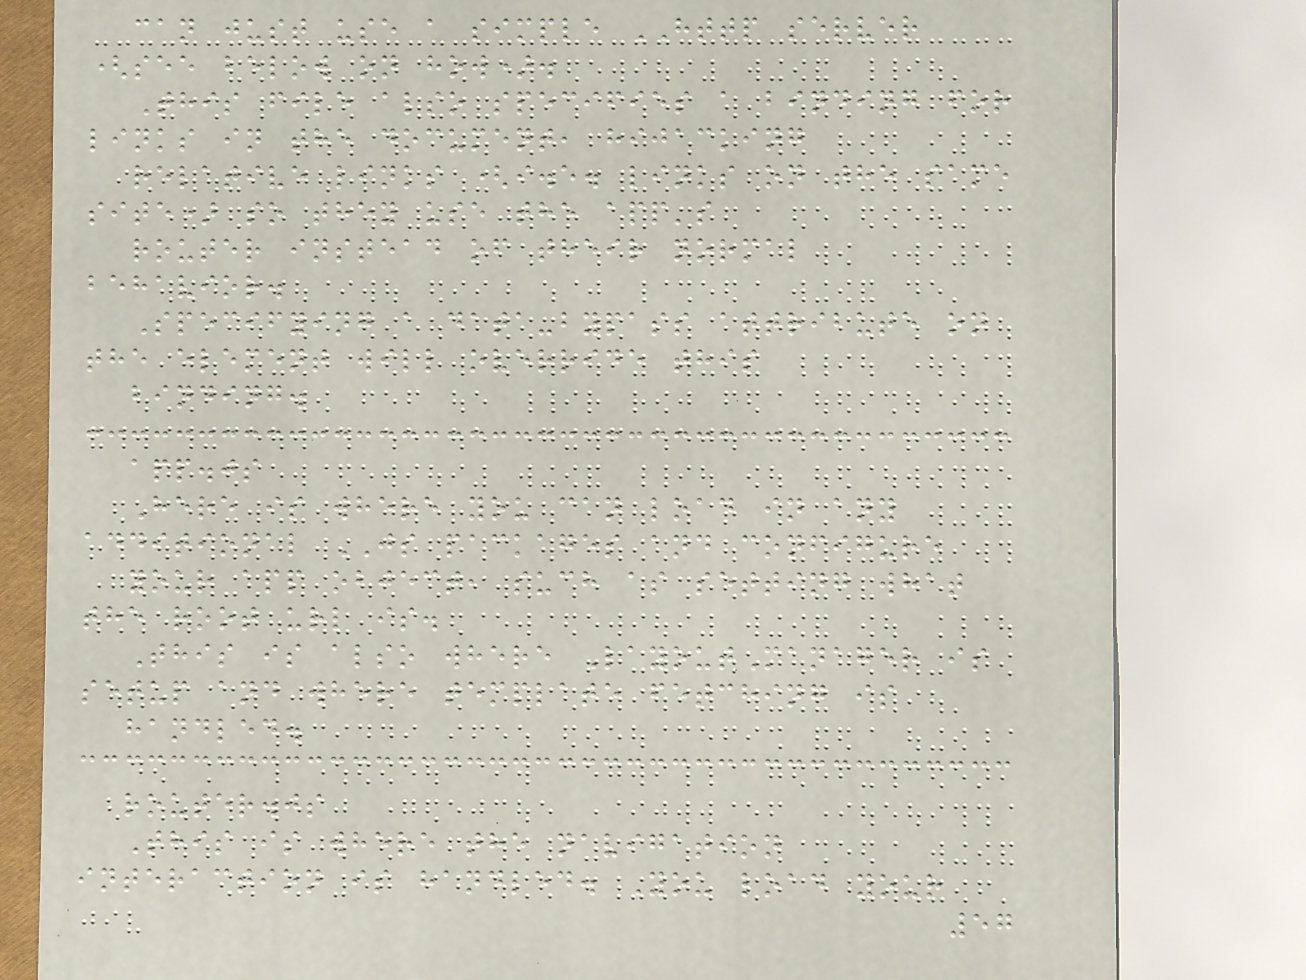can just use a simple HTTP server
(see below on how).
This file also specifies a binding for
links in the document, hijacking
relative links (i.e. links on the same
site) so they use the app's
router instead of their normal
behavior.
Specifying a data-bypass attribute on
the element will override this
binding.
app.js
Here is where you can load in any
additional JS packages and configure
your app object, such as setting what
the root url is.
This is also where LayoutManager is
setup and where template fetching is
handled.
router.js
This is where the navigation
interaction is handled. You load your
57
